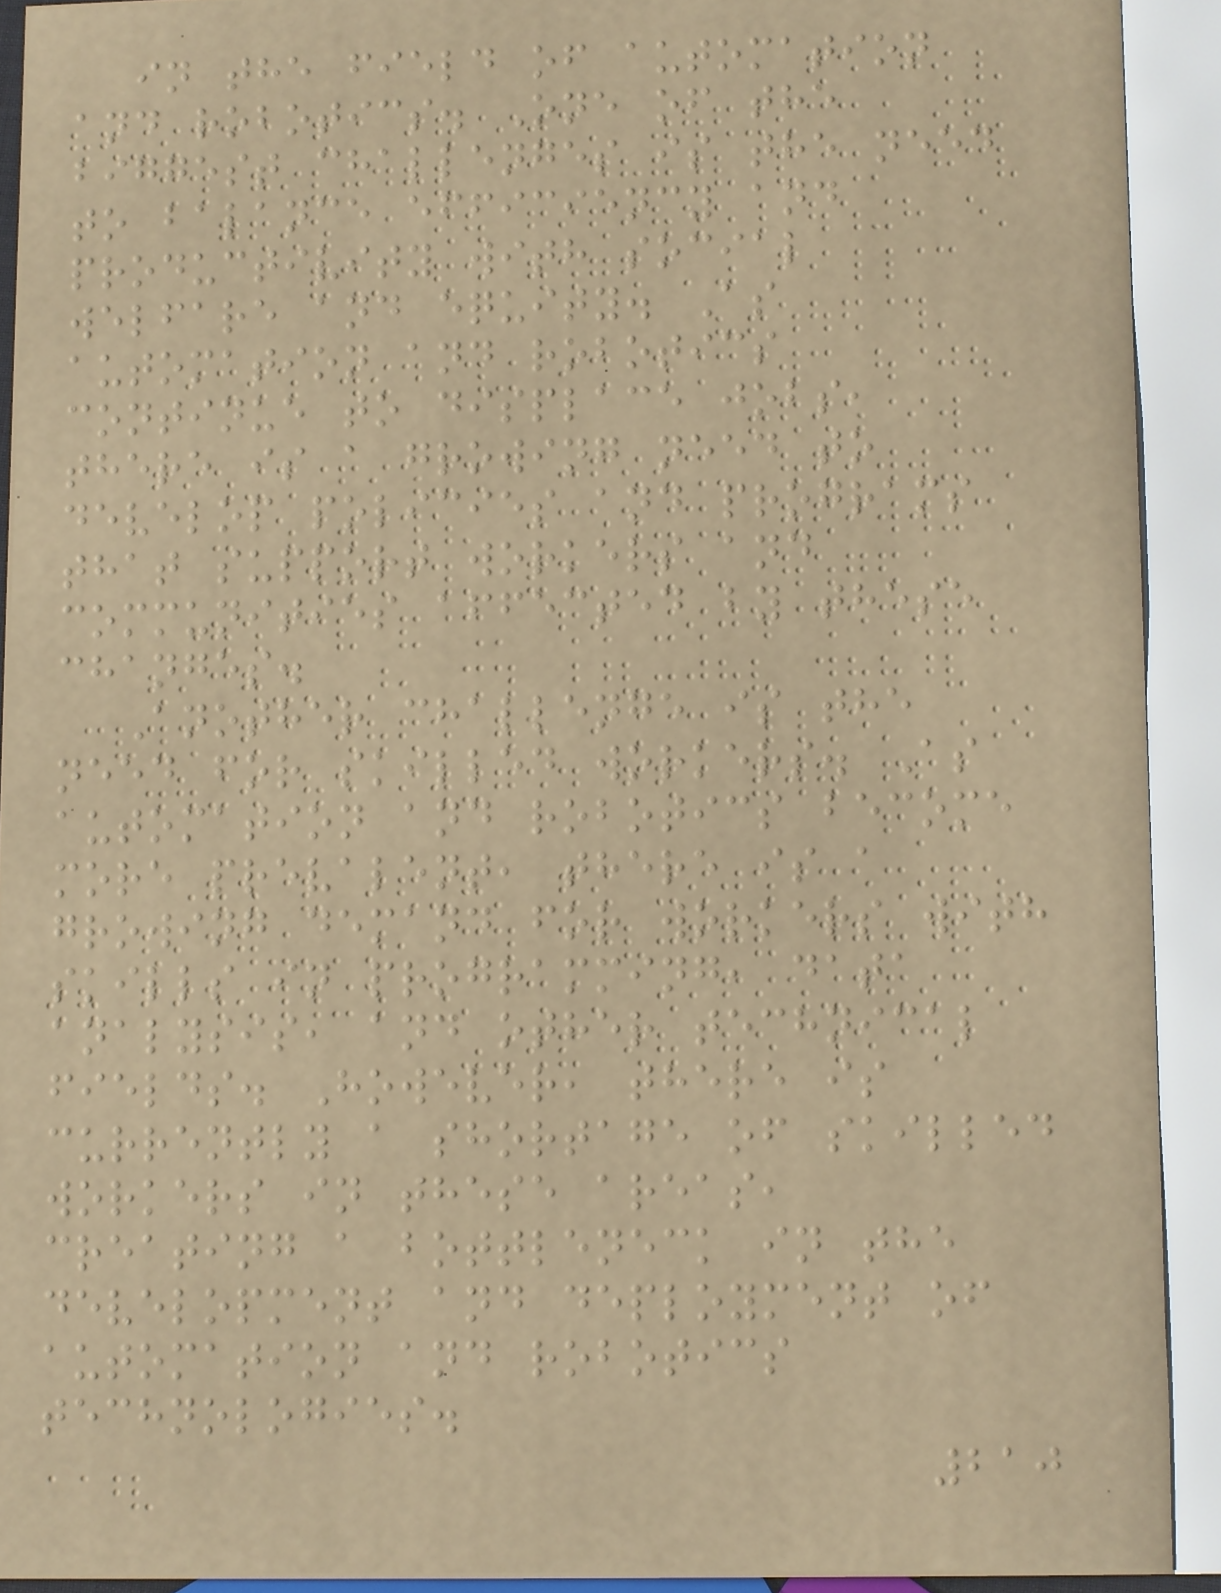in the field of automation
and robotics. One of the
biggest challenges is the need
to balance efficiency and
productivity with social
welfare and equity. As
automation and robotics
continue to displace jobs,
there is a growing need to
develop policies and programs
that support workers and
communities affected by these
changes.
Another challenge is the
need for skilled workers. As
automation and robotics become
more prevalent, there is a
growing demand for workers with
skills in programming, data
analysis, and other technical
fields. However, there is
currently a shortage of skilled
workers in these areas,
creating a bottleneck in the
development and deployment of
automation and robotics
technologies.
210
